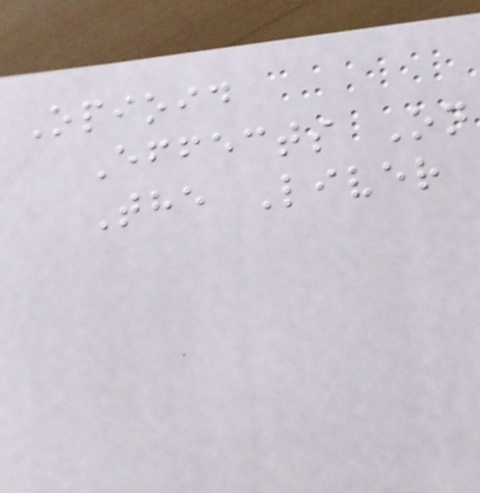Opioid
Effects On
The Liver
